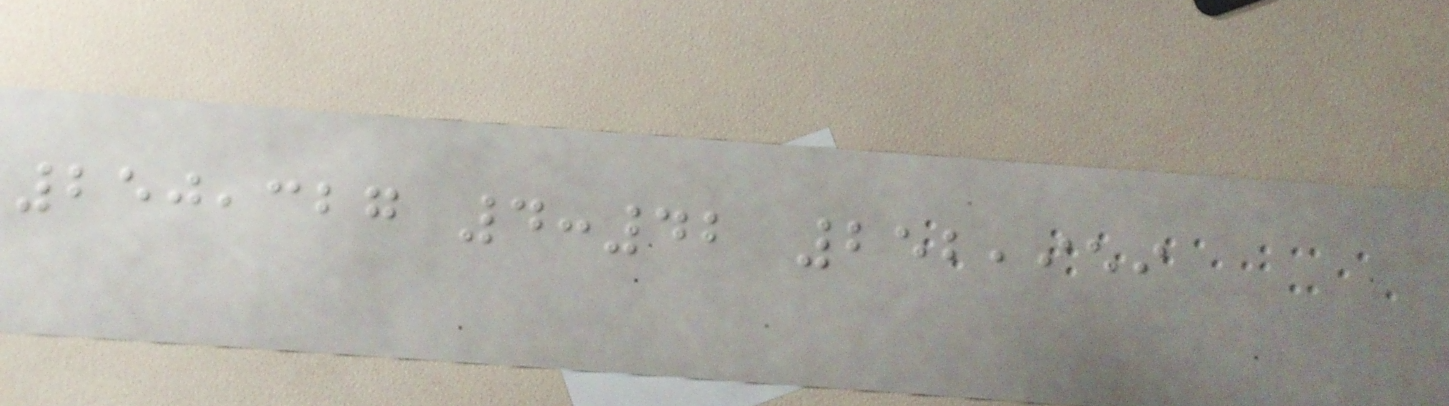250,327 4:42 252,959
